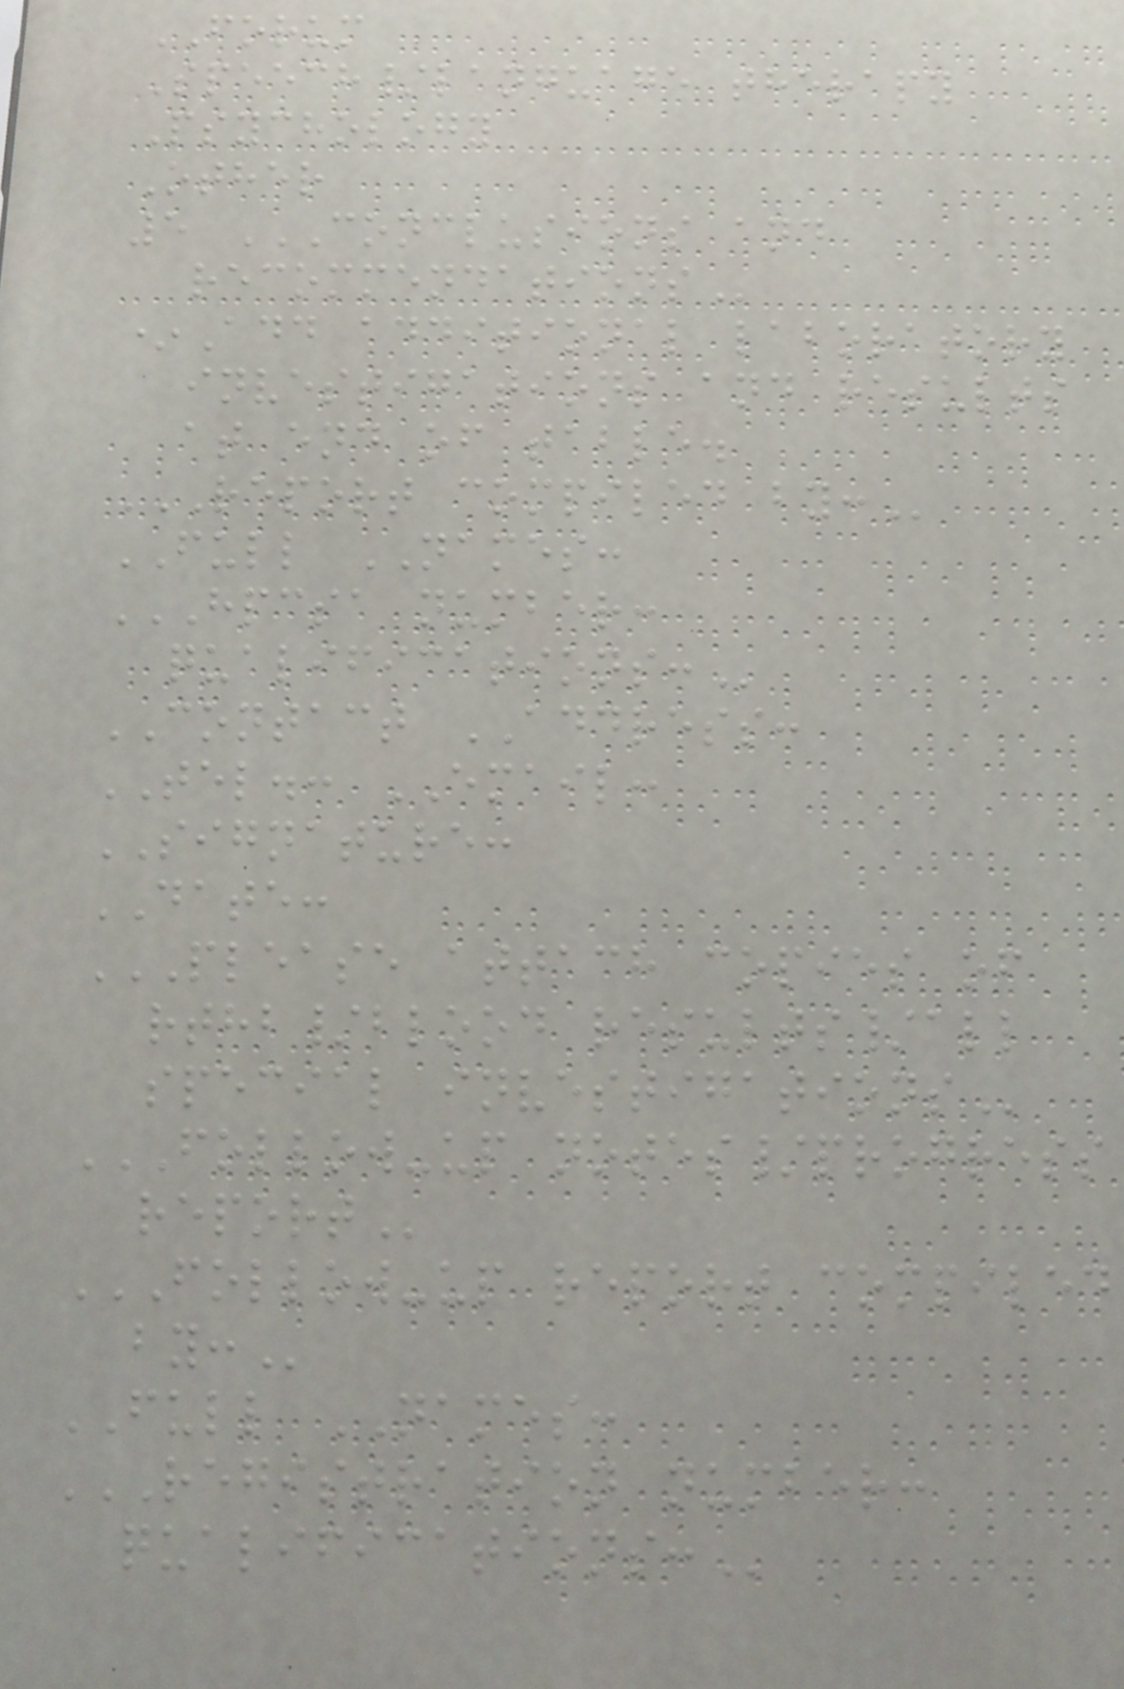FORUM
Speech/language therapy
Psychology
Other
5 CONCLUSIONS AND
RECOMMENDATIONS
*Add additional laboratory
investigations and results
at end of table.
REPORT COMPILED BY:
FULL NAMES:
HPCSA NUMBER:
QUALIFICATIONS:
CONTACT ADDRESS:
TEL.: EMAIL:
SIGNATURE:
DATE:
PLEASE ATTACH COPIES OF
RTHB/BLOOD RESULTS/ALL
SPECIAL INVESTIGATIONS
FOLLOW-UP NOTES/PROGRESS
REPORT
FOLLOW-UP REPORT COMPILED
BY:
FULL NAMES:
REGISTRATION NUMBER:
QUALIFICATIONS:
